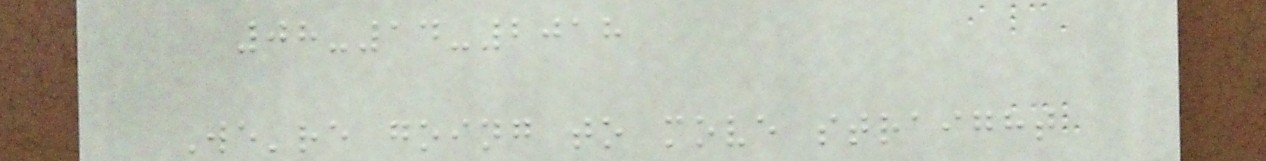08-14-2018
We're going to move straight
